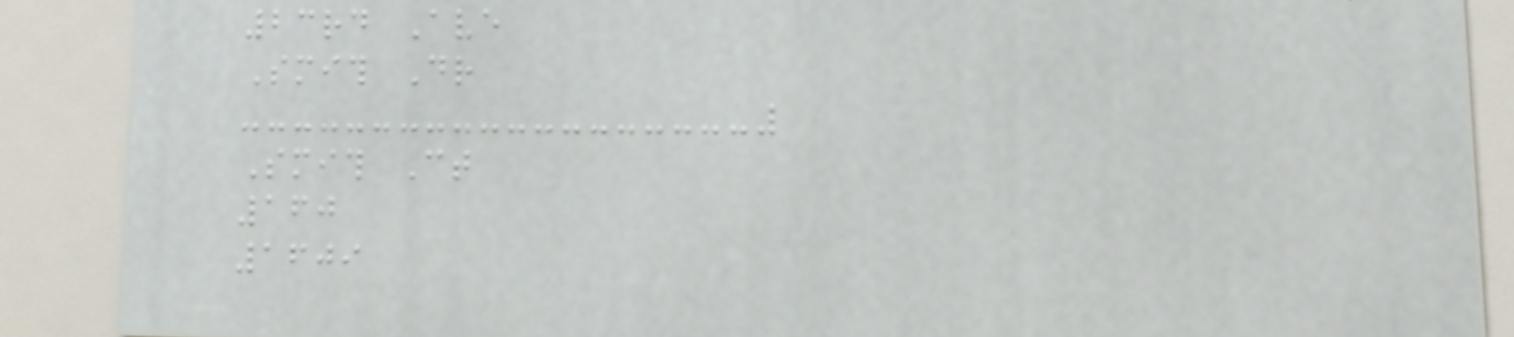23rd Ave
Smith Dr
Smith Ct
160
1609
